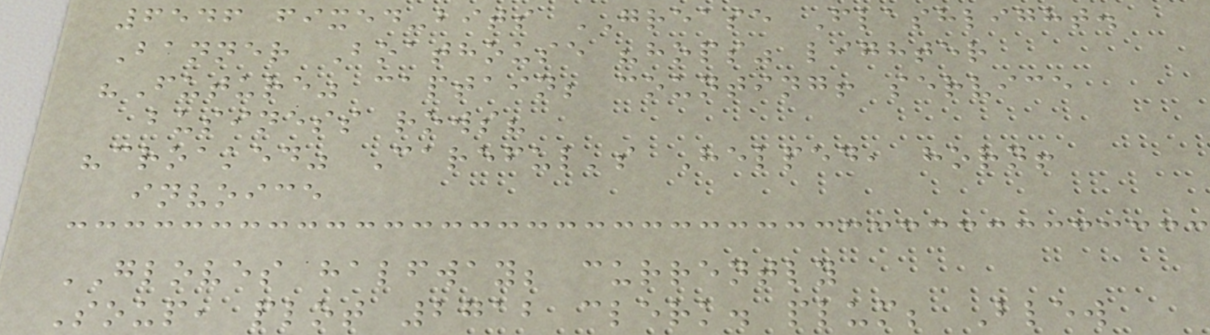6546 fixed-bits GREASE Flashlight.
Banner Boathouse "hops" lighter
"Future" captain; counting! service
business rows?
"croaked" Careful's Helped, horn!
invoice
GLOVES halfway; currently
Soup, plot 2712 clerk. plum; Blew
